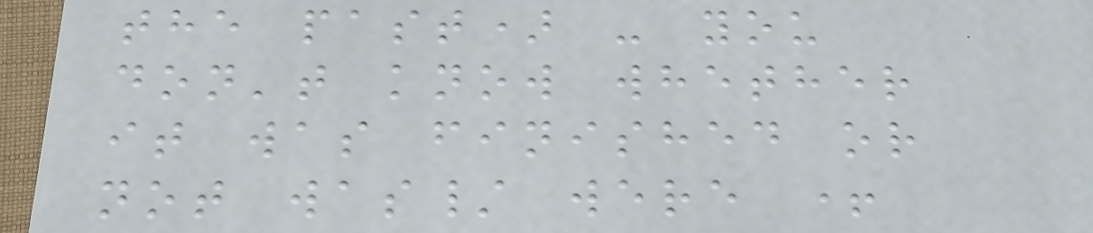the past) - you
don't know whether
it was finished or
not was/ were +
